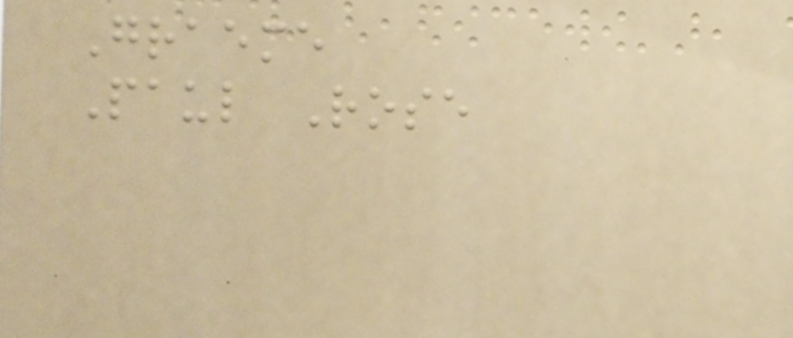Graeme
Paul Rose
